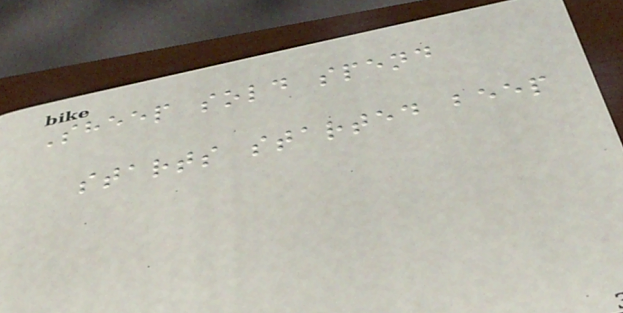Sheep sold spend
starts started beep
